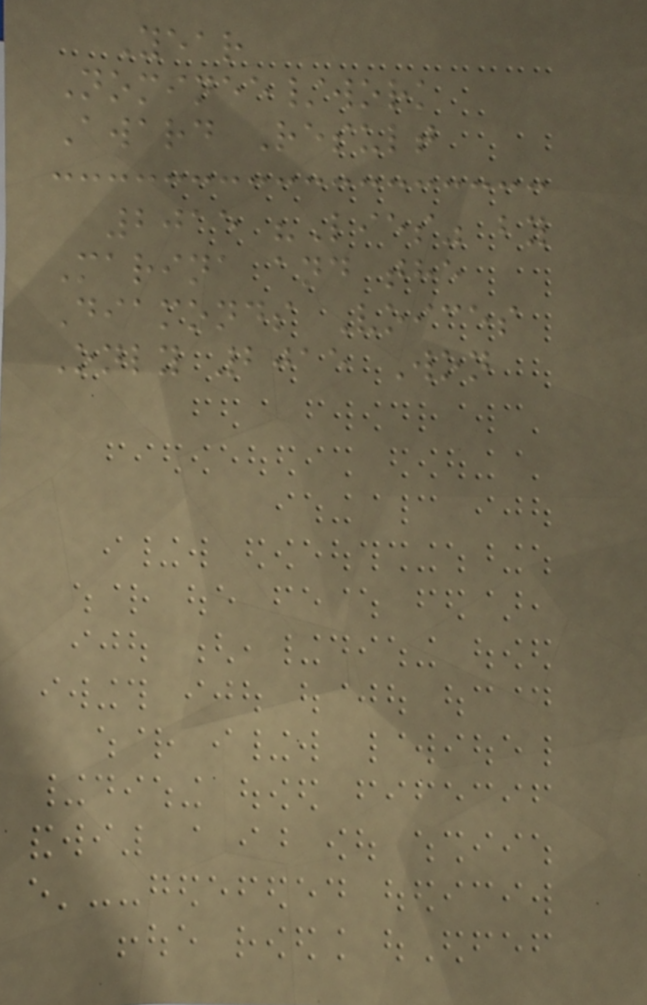Year
Nominee/work
Award Result
2015 "Lies" by
Marina and the
Diamonds Voices
Only 2015 Won
